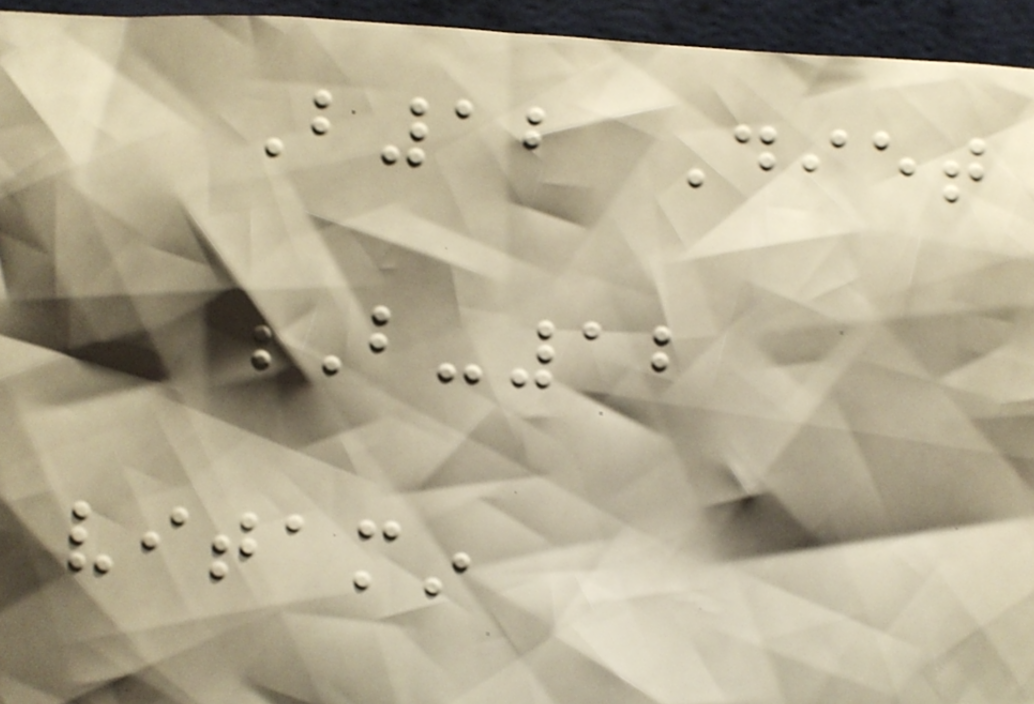B12 Diet
B-12
vitamin
